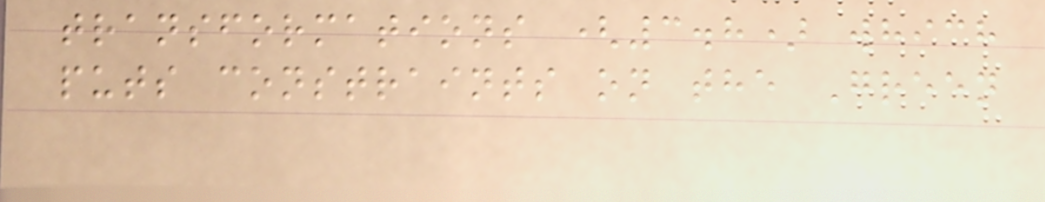transformations (3.8) which
puts constraints on the Green
